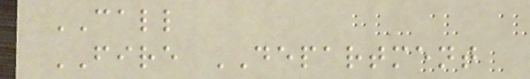CALL
FIRE DEPARTMENT
